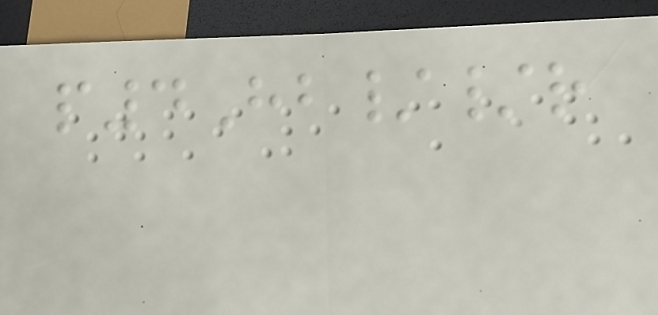p4Hb//r
